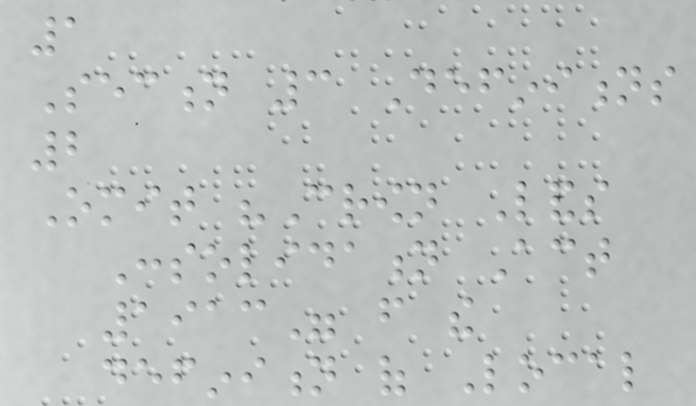1
Section 3 Definitions
2
Omit "Crown Lands
Consolidation Act
1913" from the
definition of Local
